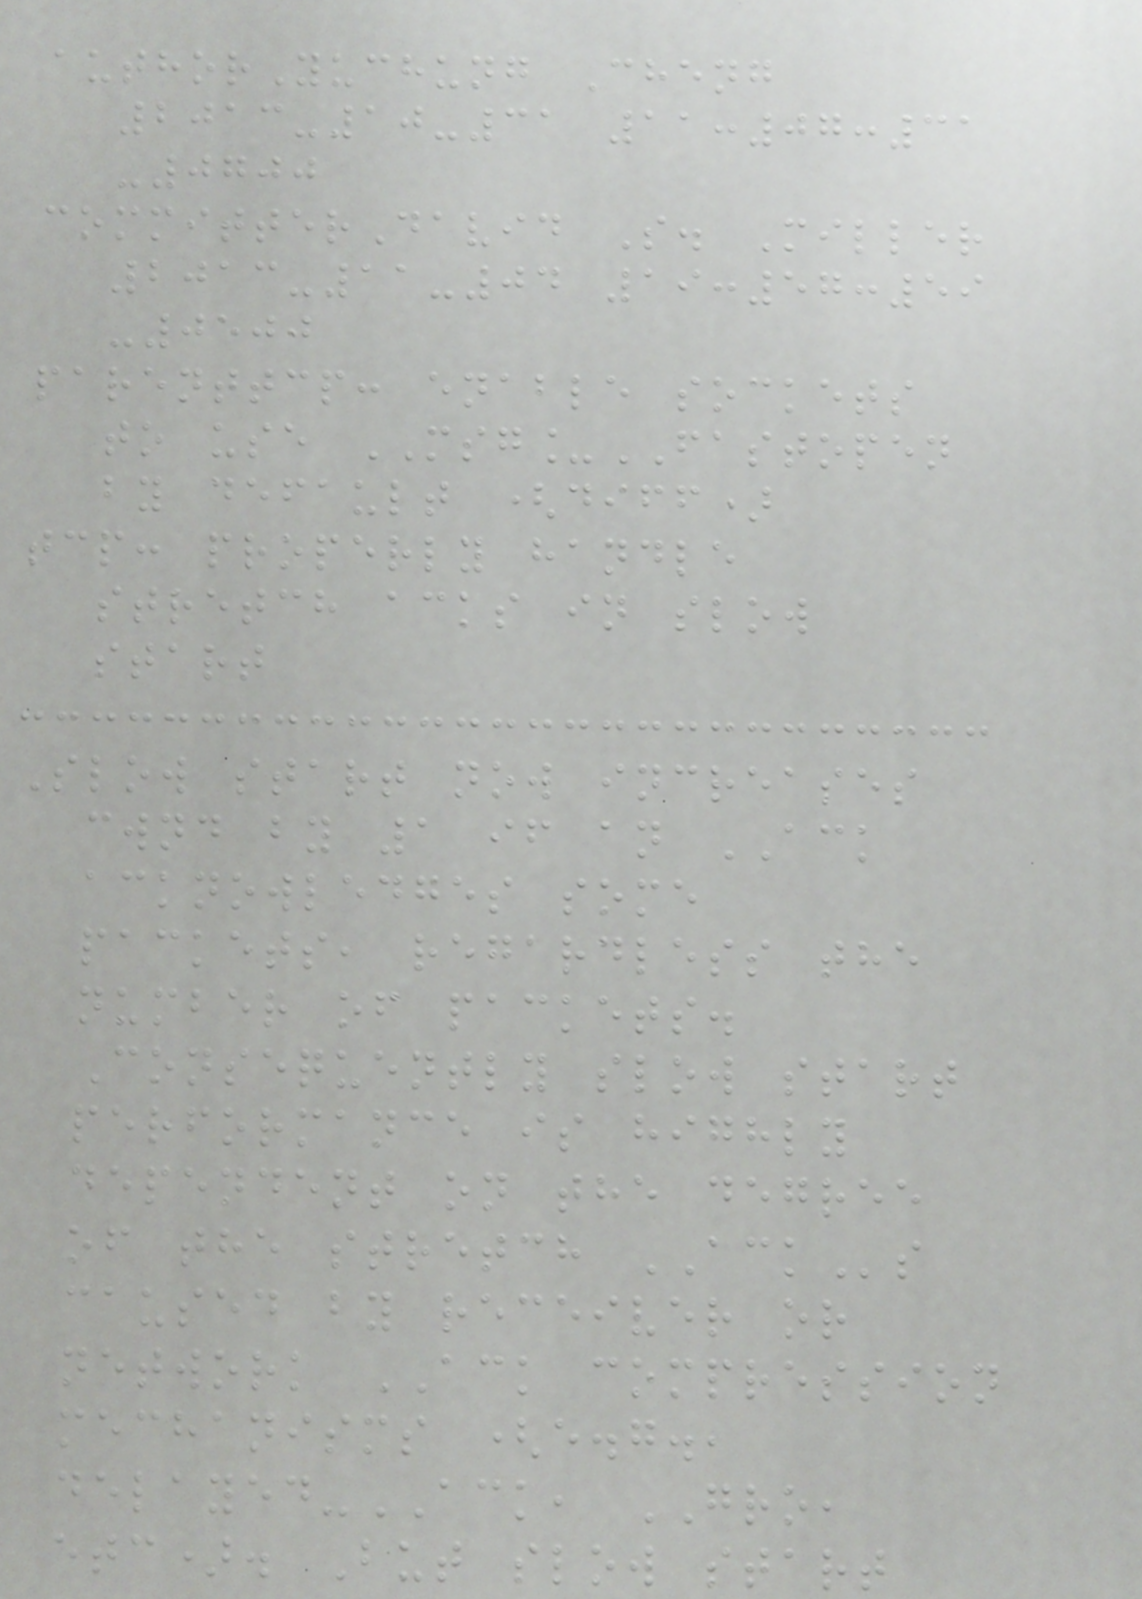authorYuchung Cheng
2013-10-31 11:07:31
-0700
committerDavid S. Miller
2013-11-04 19:57:59
-0500
parenttcp: enable sockets
to use MSG_FASTOPEN
by default (diff)
tcp: properly handle
stretch acks in slow
start
Slow start now increases
cwnd by 1 if an ACK
acknowledges some
packets, regardless the
number of packets.
Consequently slow start
performance is highly
dependent on the degree
of the stretch ACKs
caused by receiver or
network ACK compression
mechanisms (e.g.,
delayed-ACK, GRO,
etc). But slow start
